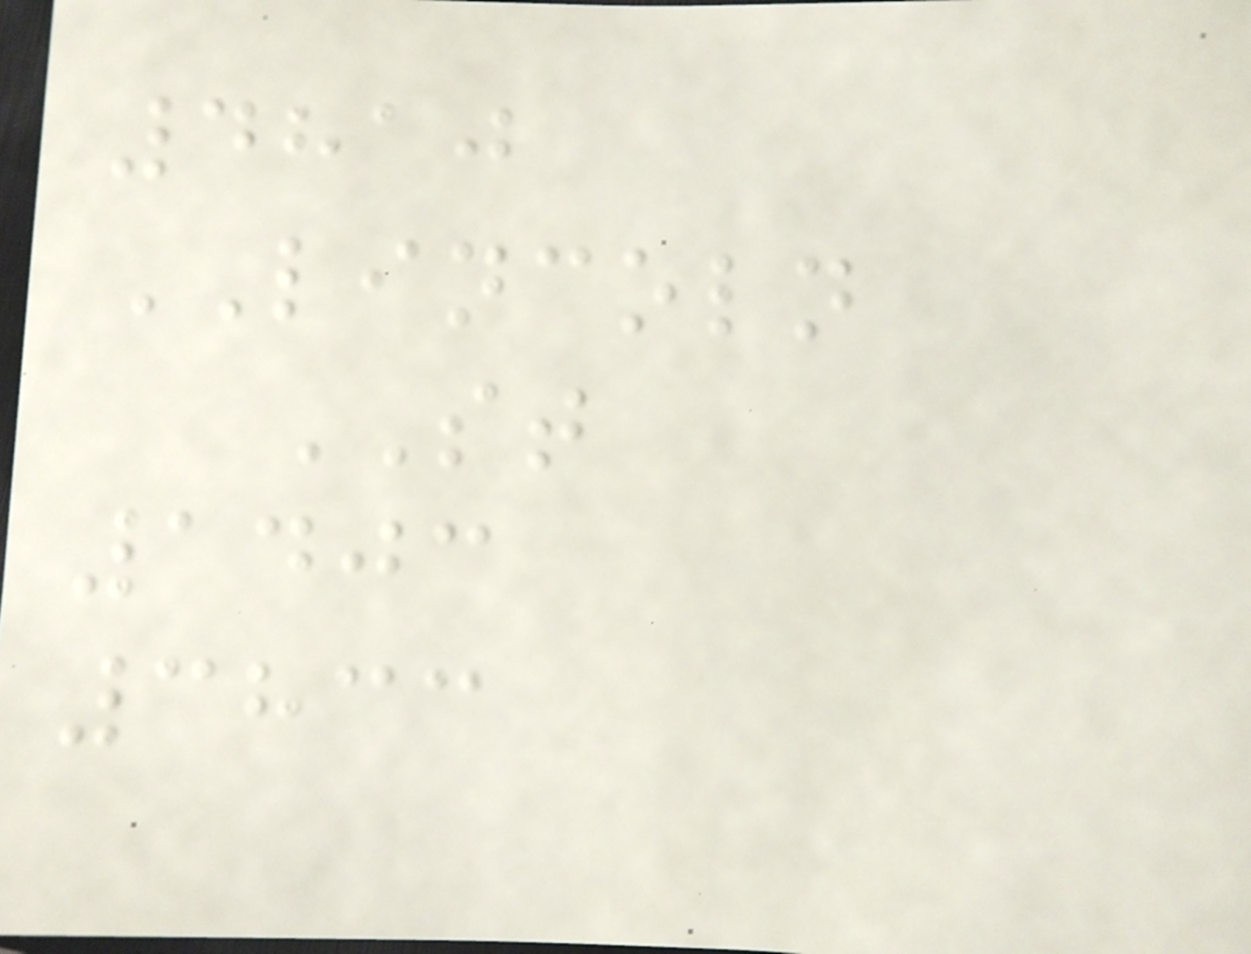4810
LINCOLN
ST
1403
3833
